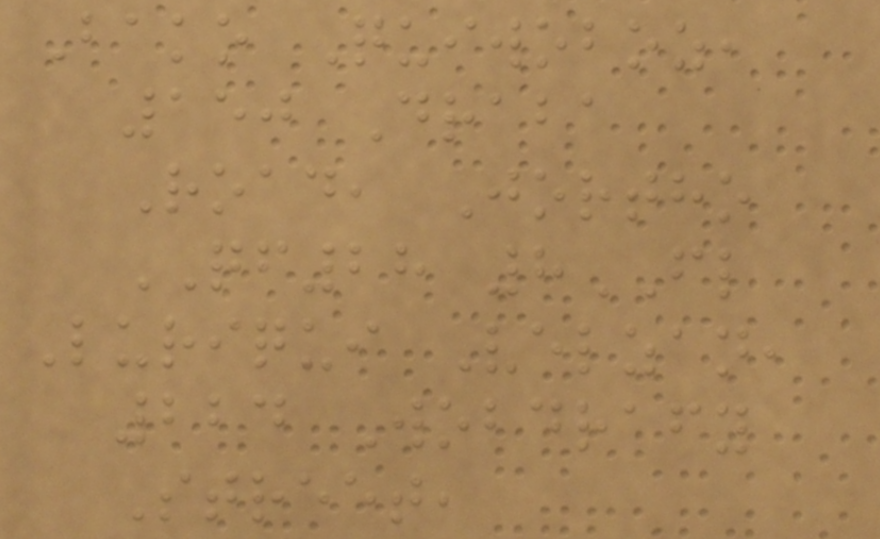Bako Quiwoboz,
150 Draba
Road, Jortho
QF28 8FL
Luriqui Velzan,
224 Wobdrafy
Street,
